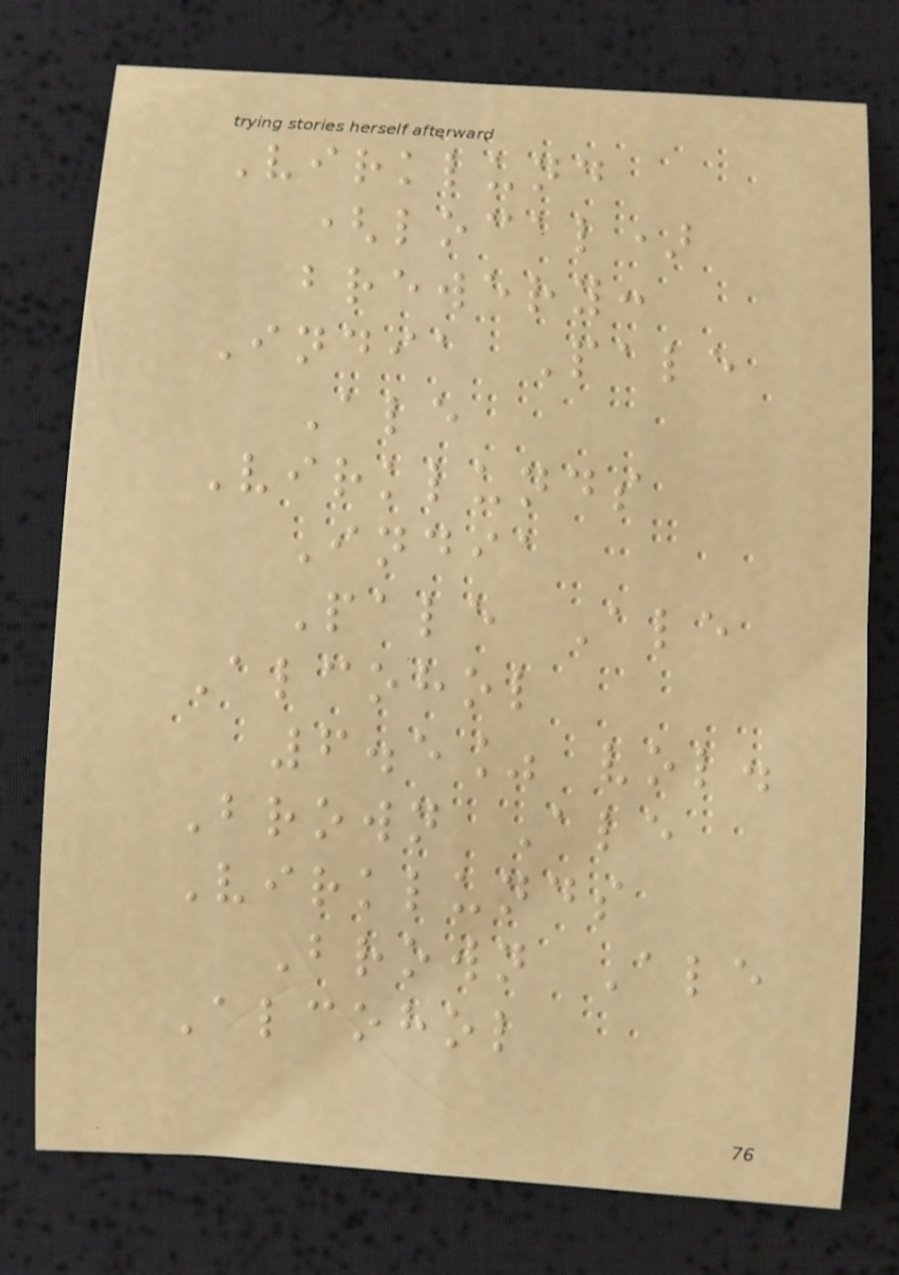Virklund
(local)
brewery:
India Pale
Ale
Virklunds
India
Pale Ale
Alcohol
6.5% vol.
Brown Ale
Virklunds
Brown Ale
Alcohol
